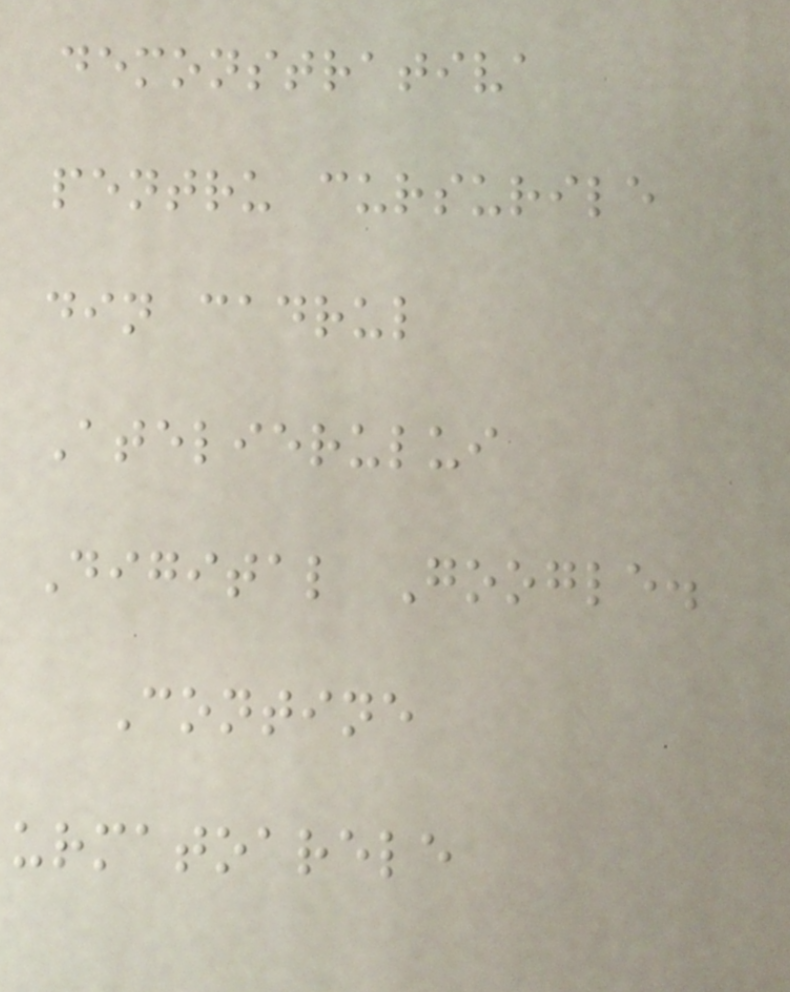demonstrativa
pentru cursurile
din cadrul
Atelierului
Digital Google.
Contine
urmatoarele
